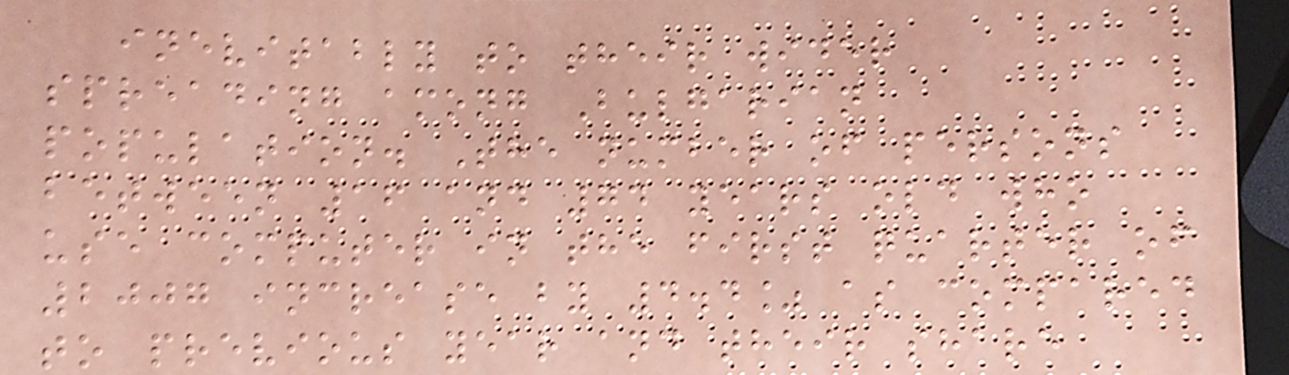inevitably to their wider
spreading among Bulgarian
population. The number of persons
between 16 and 74 years old who
use computer in the first quarter of
2007 increase by 4.4% as compared
to previous year and their share
